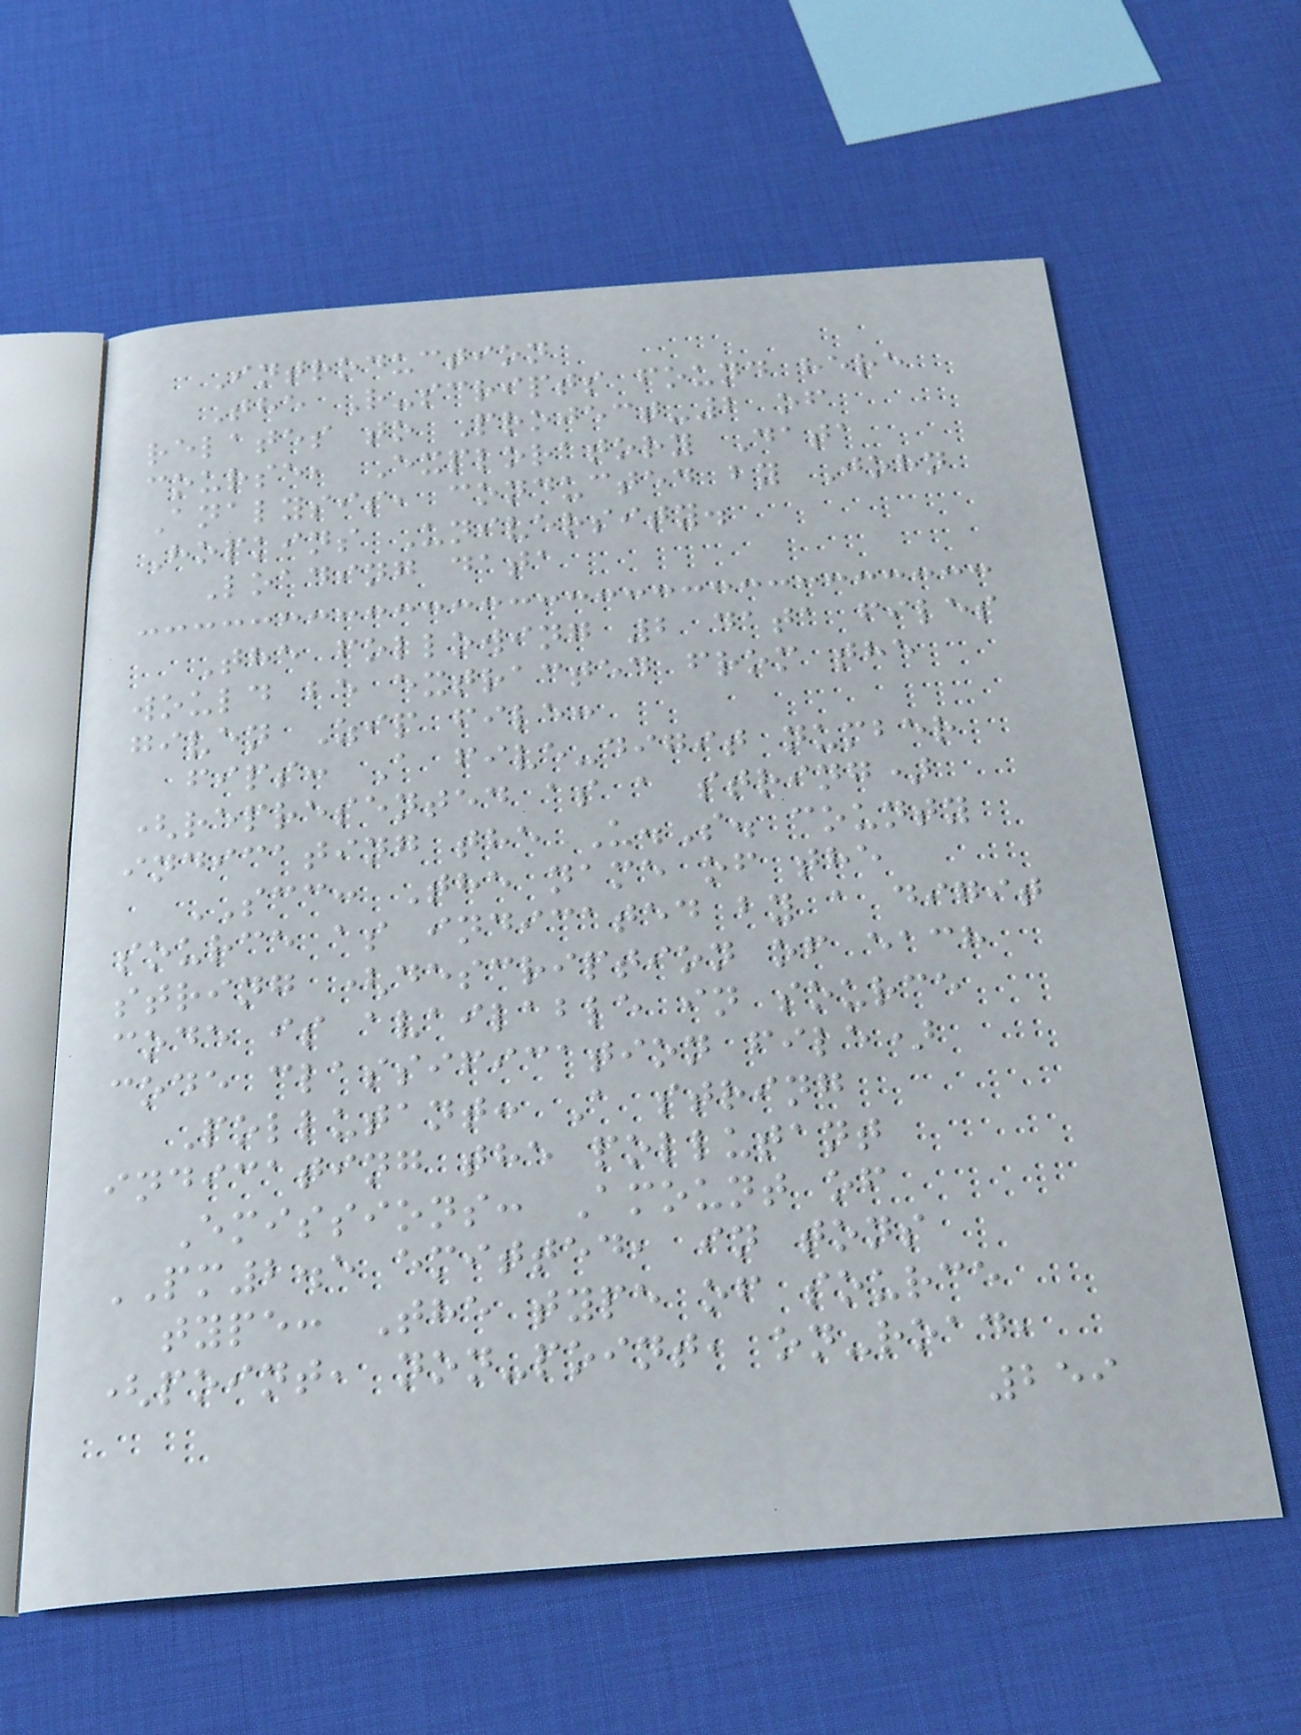Introduction
The R-scripts found here
relates to Project-2 of
course, Exploratory Data
Analysis, conducted by John
Hopkins University.
Loading data
The following 2 data files
would be extracted from the
given Zip file:
fips: A five-digit number
(represented as a string)
indicating the U.S. county
SCC: The name of the
source as indicated by a digit
string (description of each
code is available in source
code classification file)
Pollutant: A string
indicating the pollutant
Emissions: Amount of
PM2.5 emitted, in tons
type: The type of source
(point, non-point, on-road,
259
